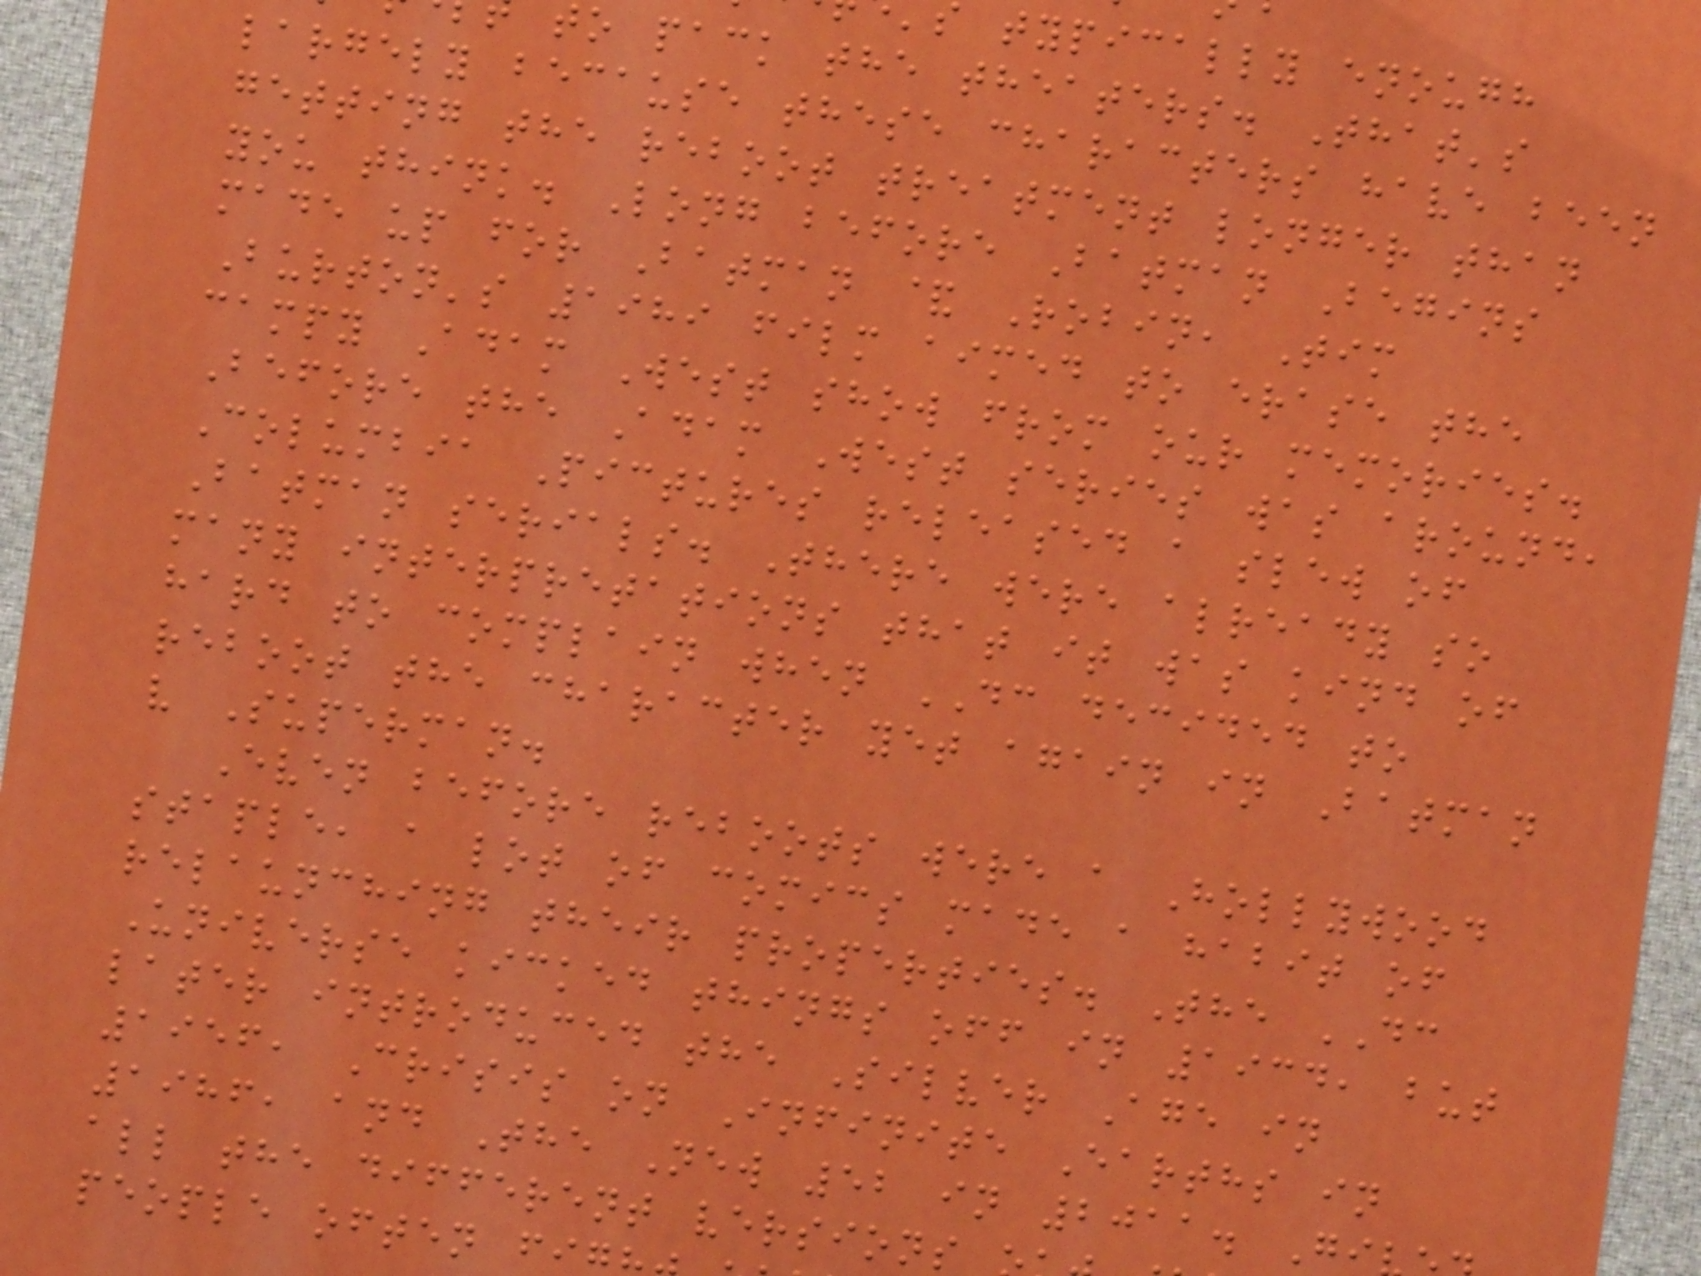typically enough
to pack the theaters. That's
largely because these characters have been
getting the reboot treatment longer than
you think. Long before Batman Begins
made up for Batman & Robin, Tim
Burton's 1989 film aimed to erase the
campy Adam West show from our memories.
Before the Adam West series was around,
Columbia Pictures released a slew of
Batman serials. There were already so
many interpretations that it was kind of
hard to complain when DC decided to
reboot the character yet again in Batman
v Superman.
Even before reboots were a Hollywood
staple, a lot of comics made a habit of
relaunching their properties. The DC
Universe kicked things off in 1934, but
later introduced the Silver Age in
1956, Crisis on Infinite Earths in
1986, and The New 52 in 2011. Gi
all the different versions
people often fi
